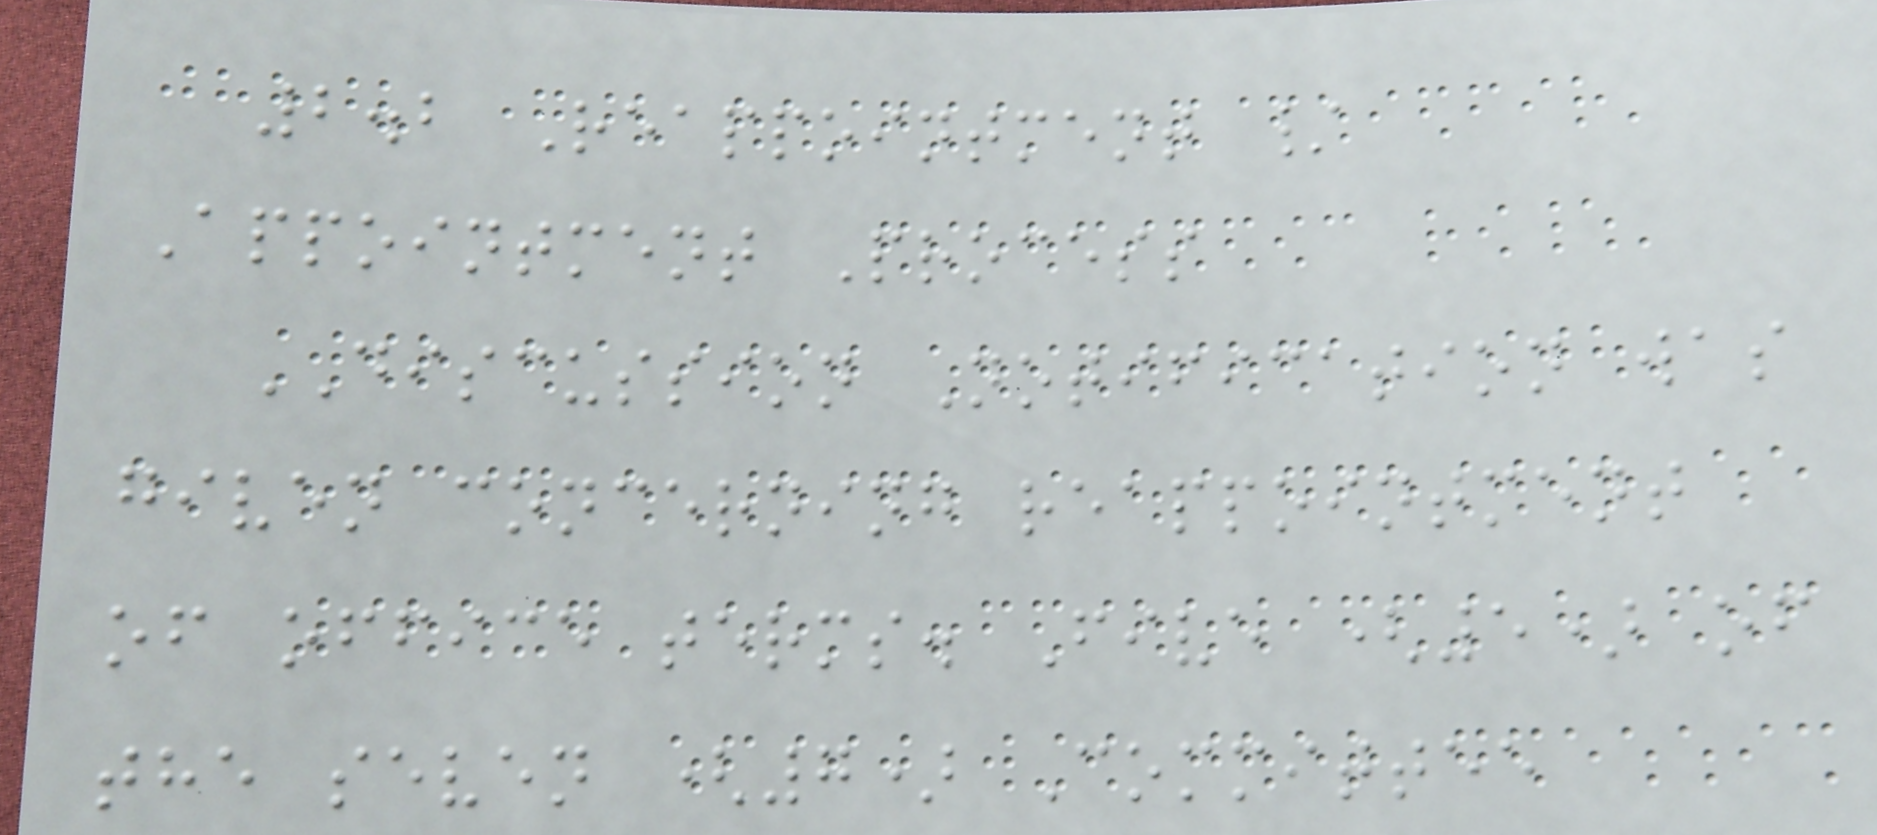2.2 Reappointment /
Appointment Process
DISCUSSION Notification was
given concerning reappointment
of office terms. Five (5) of
the seven (7) Committee
